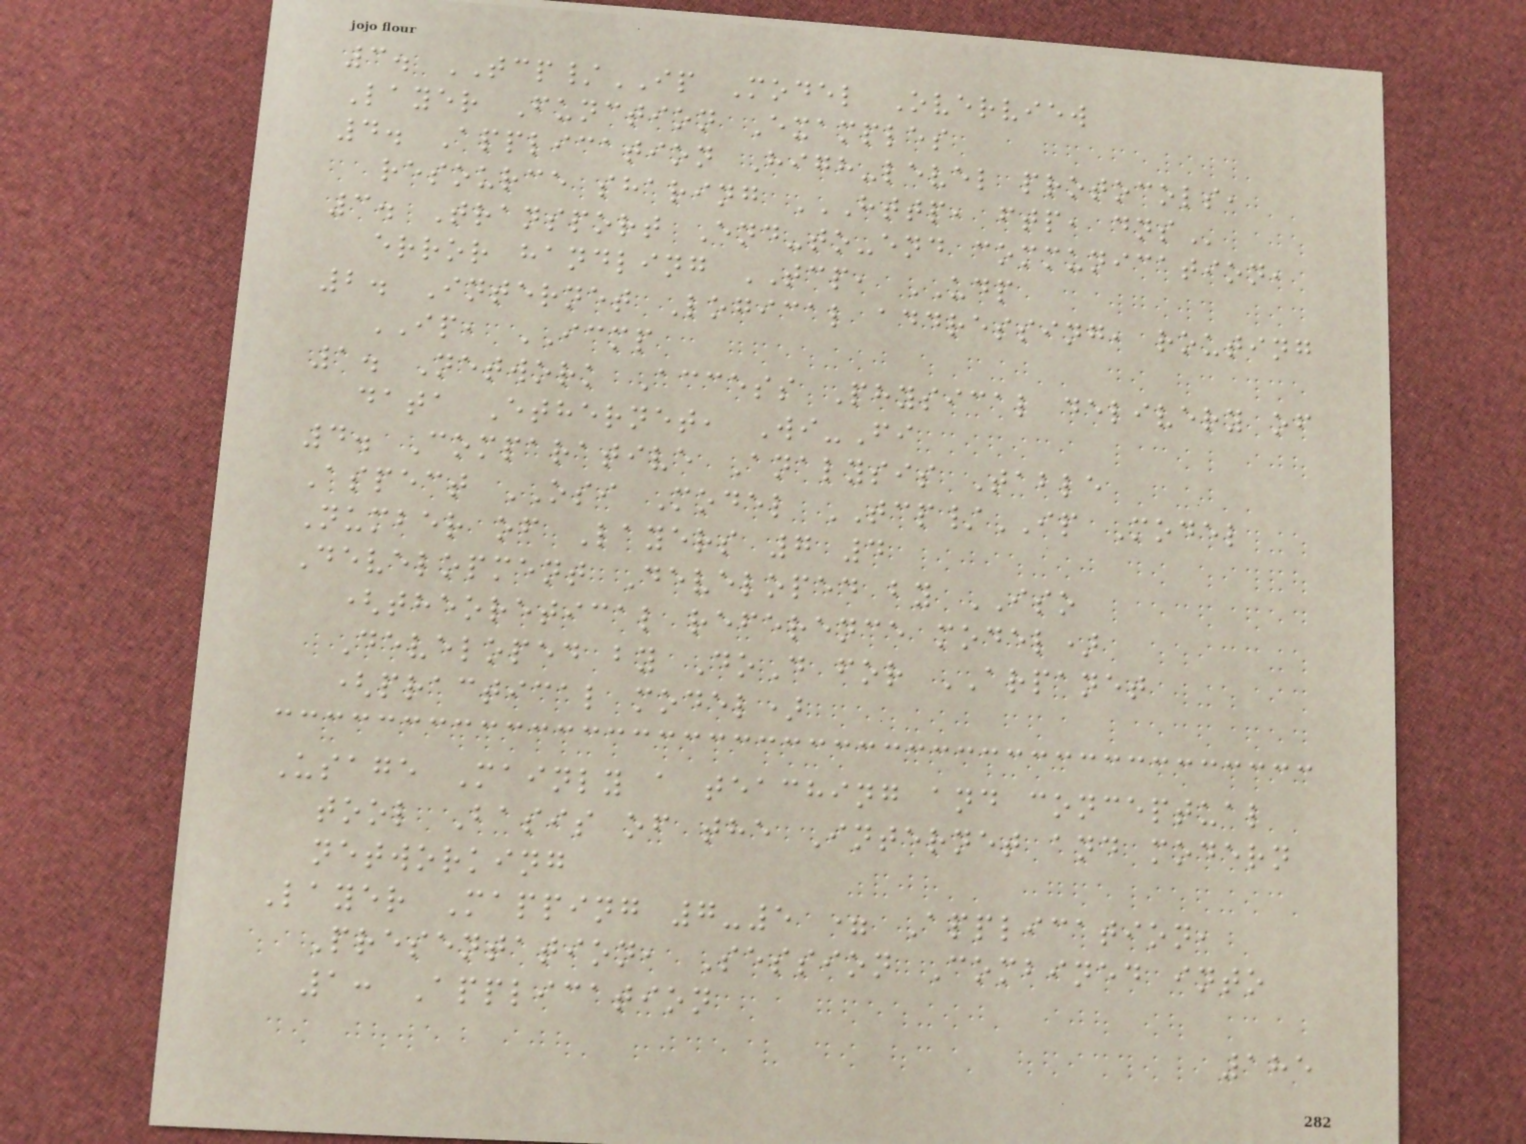3. TCP/IP Model Overview
Layer Function Examples
4. Application High-level protocols,
resource sharing HTTP, FTP, DNS
3. Transport End-to-end communication,
error handling TCP, UDP
2. Internet Logical addressing, routing
IP, ICMP
1. Network Access Physical delivery of
data Ethernet, Wi-Fi
4. Comparative Analysis Table
Aspect OSI Model TCP/IP Model
Number of Layers 7 4
Development Developed by ISO
(theoretical reference model)
Developed by DoD for ARPANET
(practical model)
Usage Mainly a teaching and conceptual
tool Basis of the Internet and modern
networking
Layer Mapping 7-5 = Application,
Presentation, Session Combined into
1: Application
185
